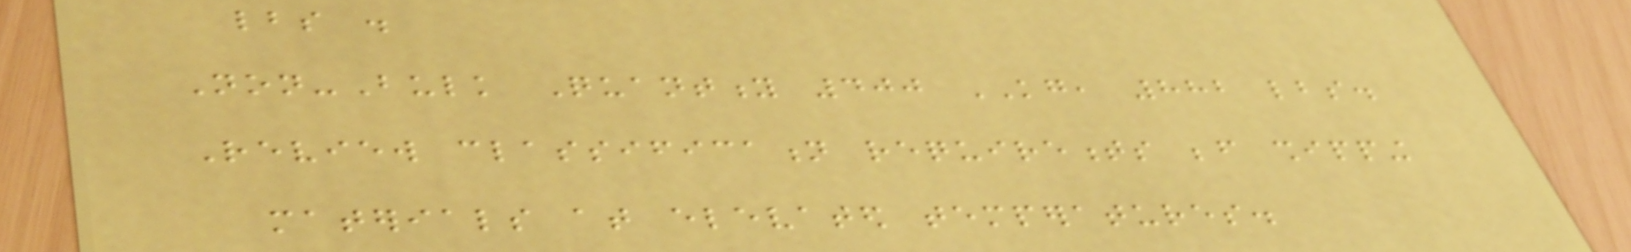lbs .
Non-Bulk Quantity 400 KG, 882 lbs.
Review classification requirements before shipping
materials at elevated temperatures.
